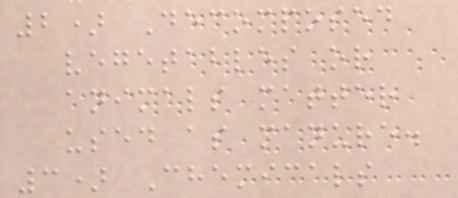2) Decomposed
vegetables or
animals matter
used as manure.
3) Chemicals
